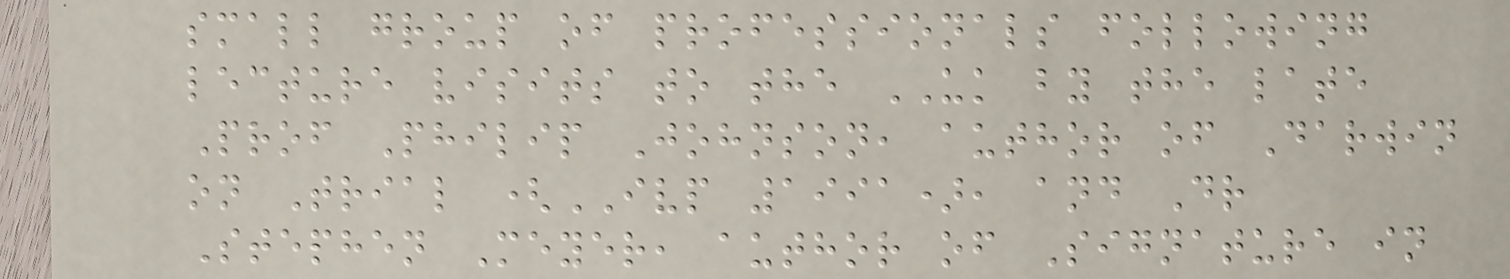small group of professionals following
lecture visits to the UK by the late
Prof Philip Johnson, author of Darwin
on Trial (IVP 1991), and Dr
Stephen Meyer, author of Signature in
